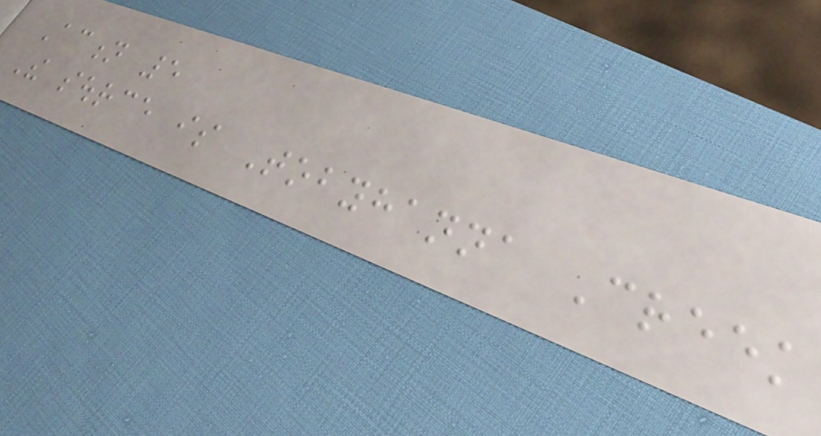Action 5
The source is Tobyhanna Creek
